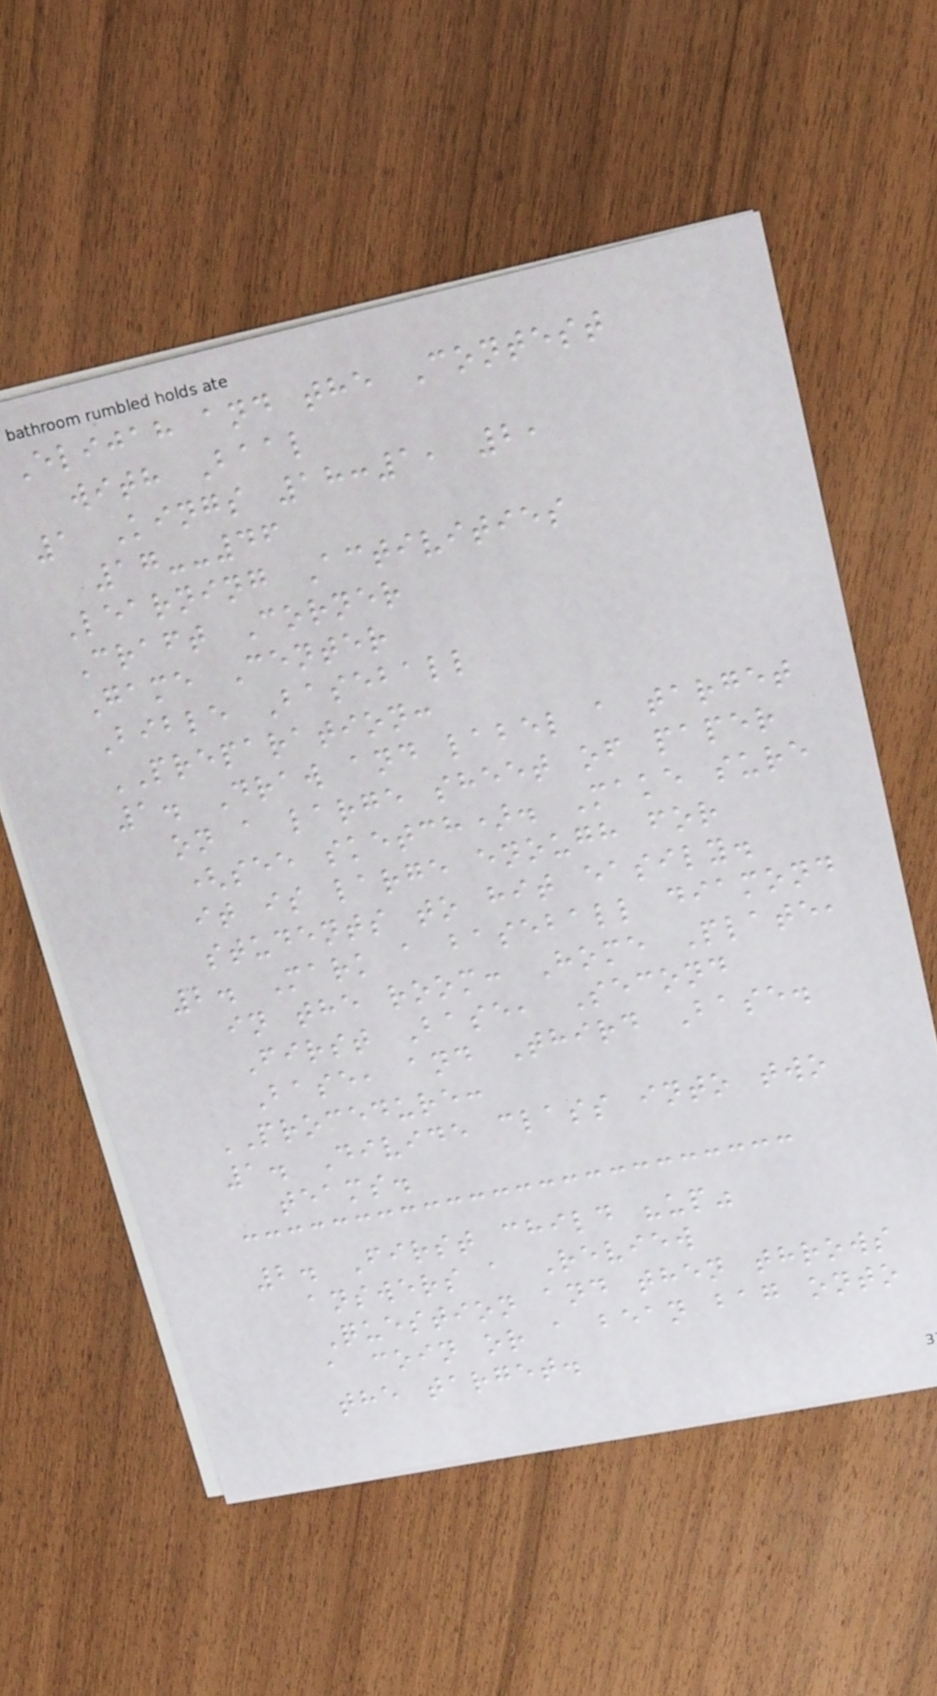Elijah and the Contest
with Baal
1 Kings 18:1, 2,
17--46
Learning Activities
Craft Corner
Game Center
Bible Baseball
PREPARATION:
1. Draw and label a target
on a large sheet of paper
(see sketch). Make sure
it is large enough for
students to hit easily.
2. Mark a baseball diamond
in the room: Home Plate,
First Base, Second
Base, and Third Base.
PROCEDURE:
1. Divide class into two
teams.
2. First child "up"
answers a Review
Question and then throws
a coin or a bean bag onto
the target.
